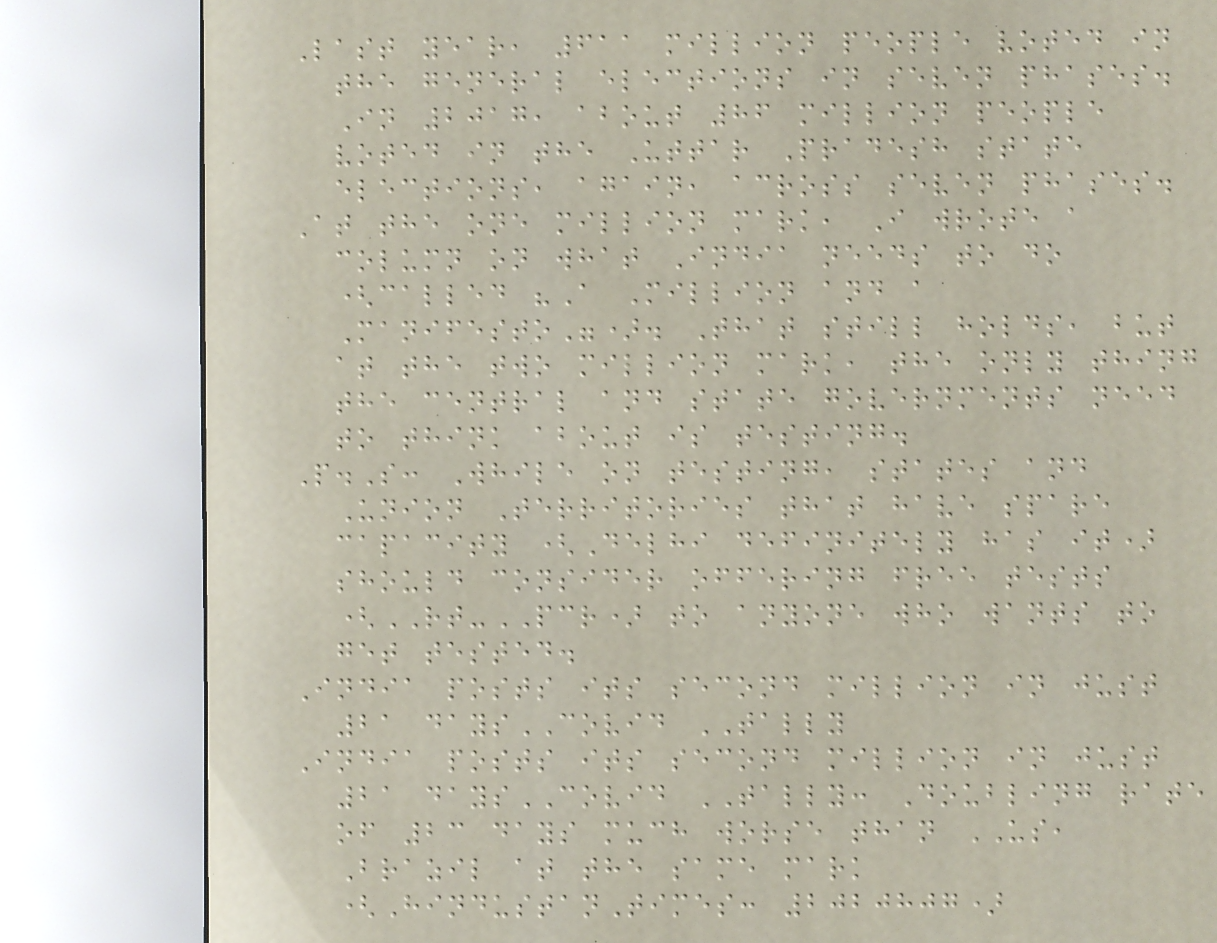Last year, 611 million people voted in
the general elections in seven phases.
In 2017, about 86 million people
voted in the Uttar Pradesh state
elections, again, across seven phases.
At the one million mark, I wrote a
column on what India needs to do
(called "A Million and a
Manifesto"). That still holds, but
at the two million mark, the only thing
the central and state governments need
to think about is testing.
P.S: While on testing, states and
Union Territories that have spare
capacity (Delhi definitely has it)
should consider offering free tests
(RT-PCR) to anyone who wants to
get tested.
India posts its second million in just
21 daysCOVID TALLY
India posts its second million in just
21 daysCOVID TALLY: Doubling rate
of 23 days much worse than US,
Brazil at the same mark
(HindustanTimes: 2020807)
